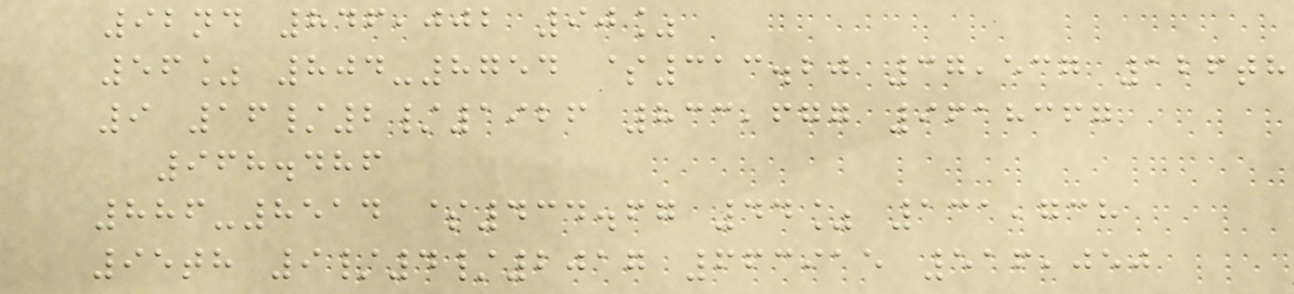92nd 846,002 90%
56% 804-8754 $313.20 37,537 126th
9 16/2/1926 833,677 9618367
968.486
886-8514 $434.67 44% 131,738
95th 9/4/2017 663915 516,050
